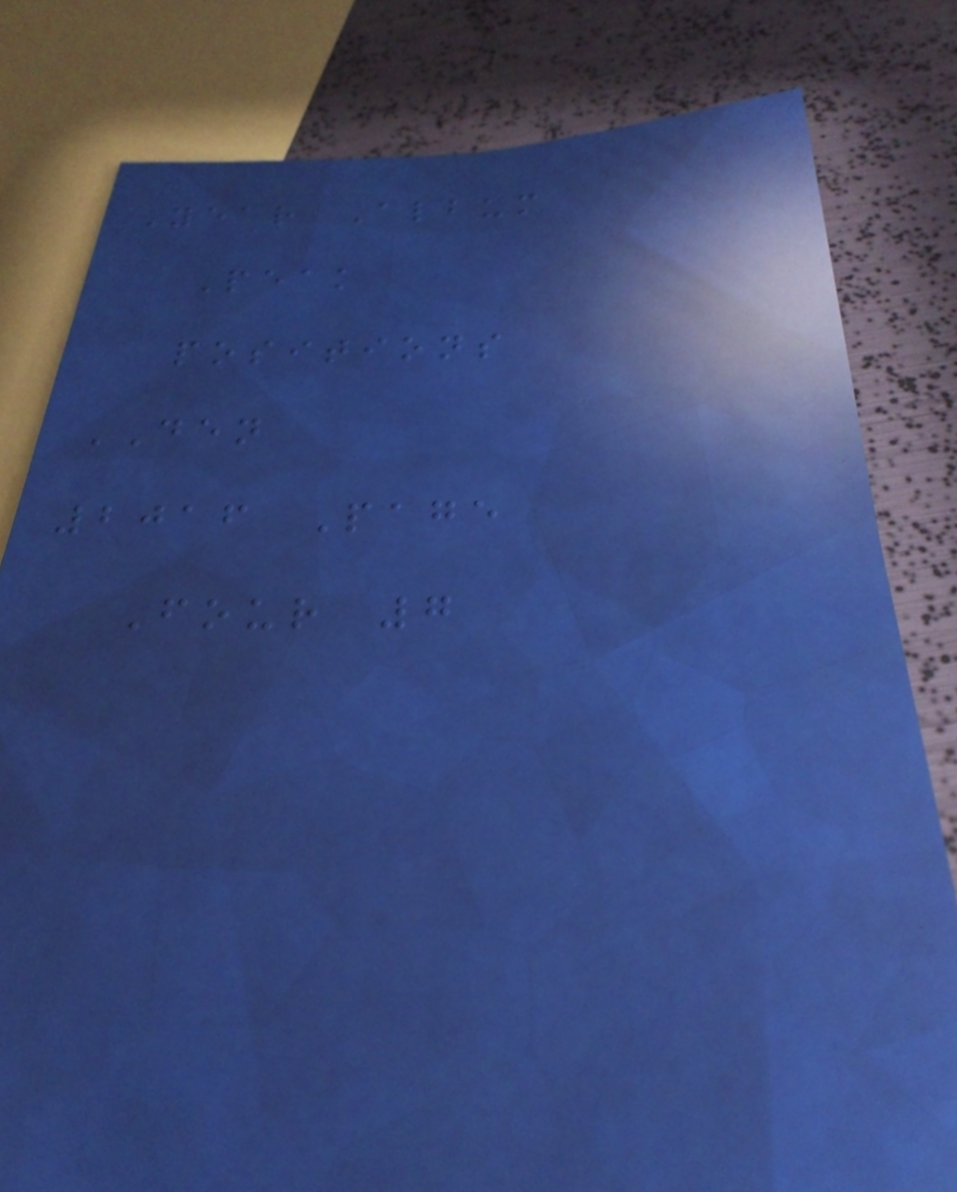Year Album
Peak
positions
DEN
2016 Page
Four 7
